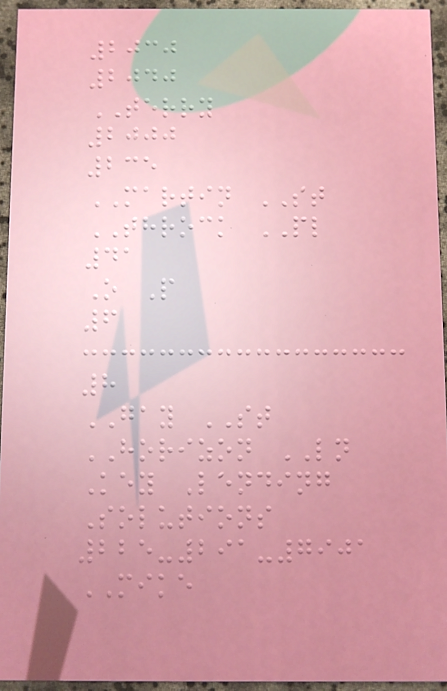2030
2040
TERRY
2000
235
MARTIN ST
THROCK PL
41
O P
6
8
GAY ST
HORIZON LN
Key Lending
Solutions
225-291-7901
MIKE
